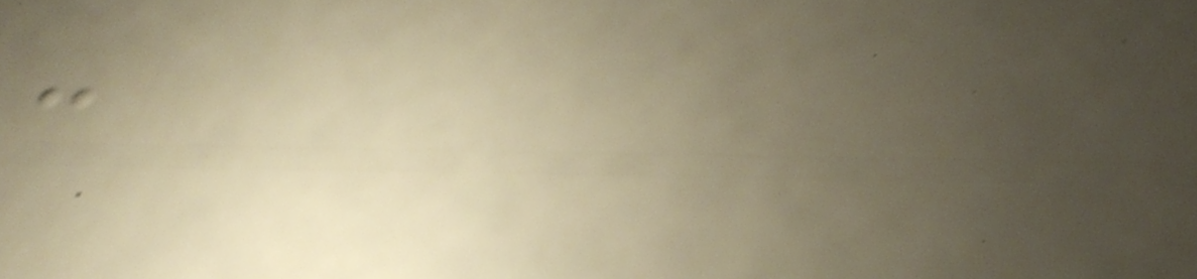-
